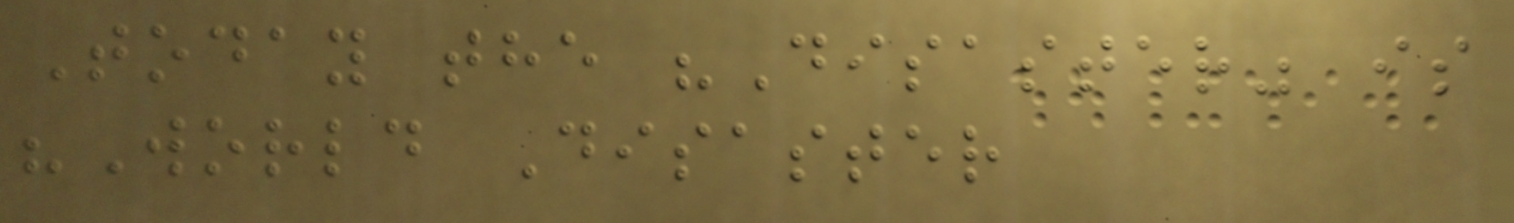Today the "Disaster" is
"World Disaster
